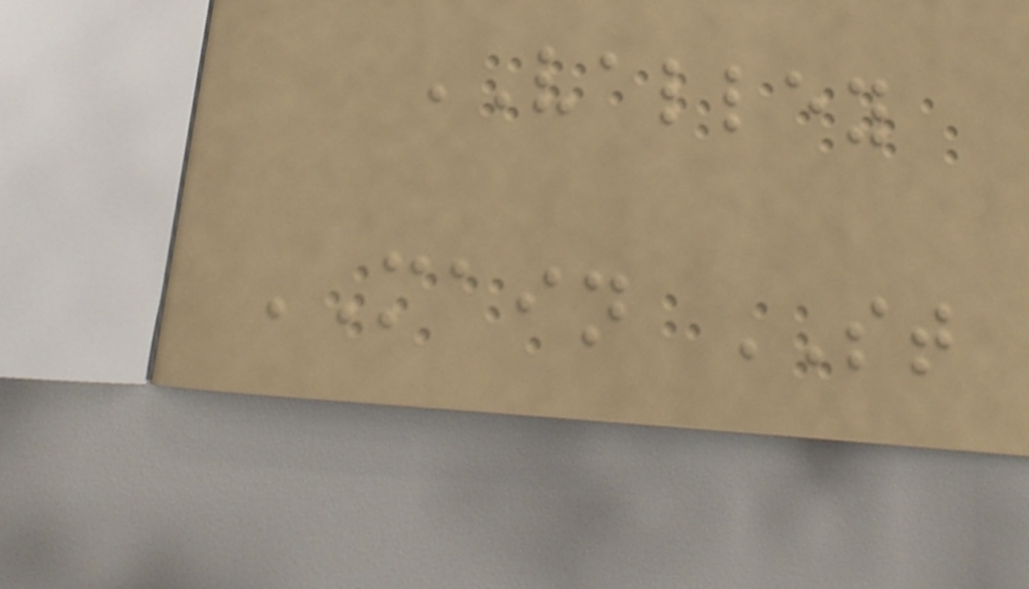VALLEY
MAIN ST
